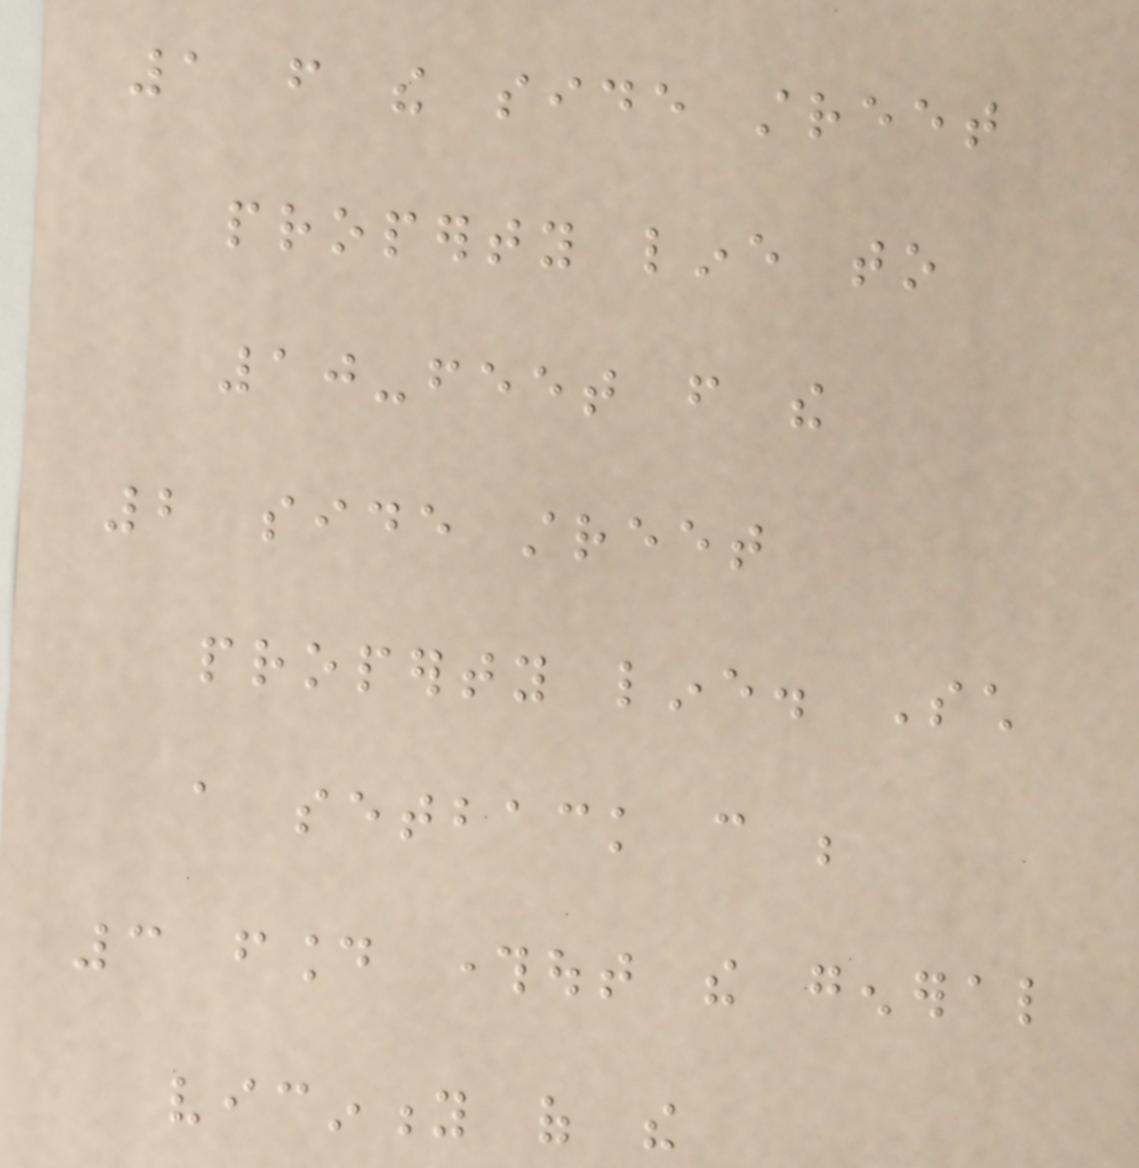1 from the side street
property line to
10-feet from the
2 side street
property line. Such
a setback can be
3 found throughout the general
vicinity of the
